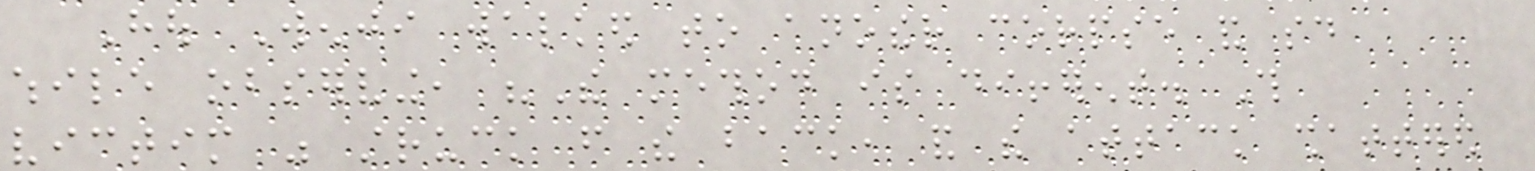Hou Wenji walked to another corpse and said
while observing, "The method is different. This
victim was struck from the back, and the attack shattered
